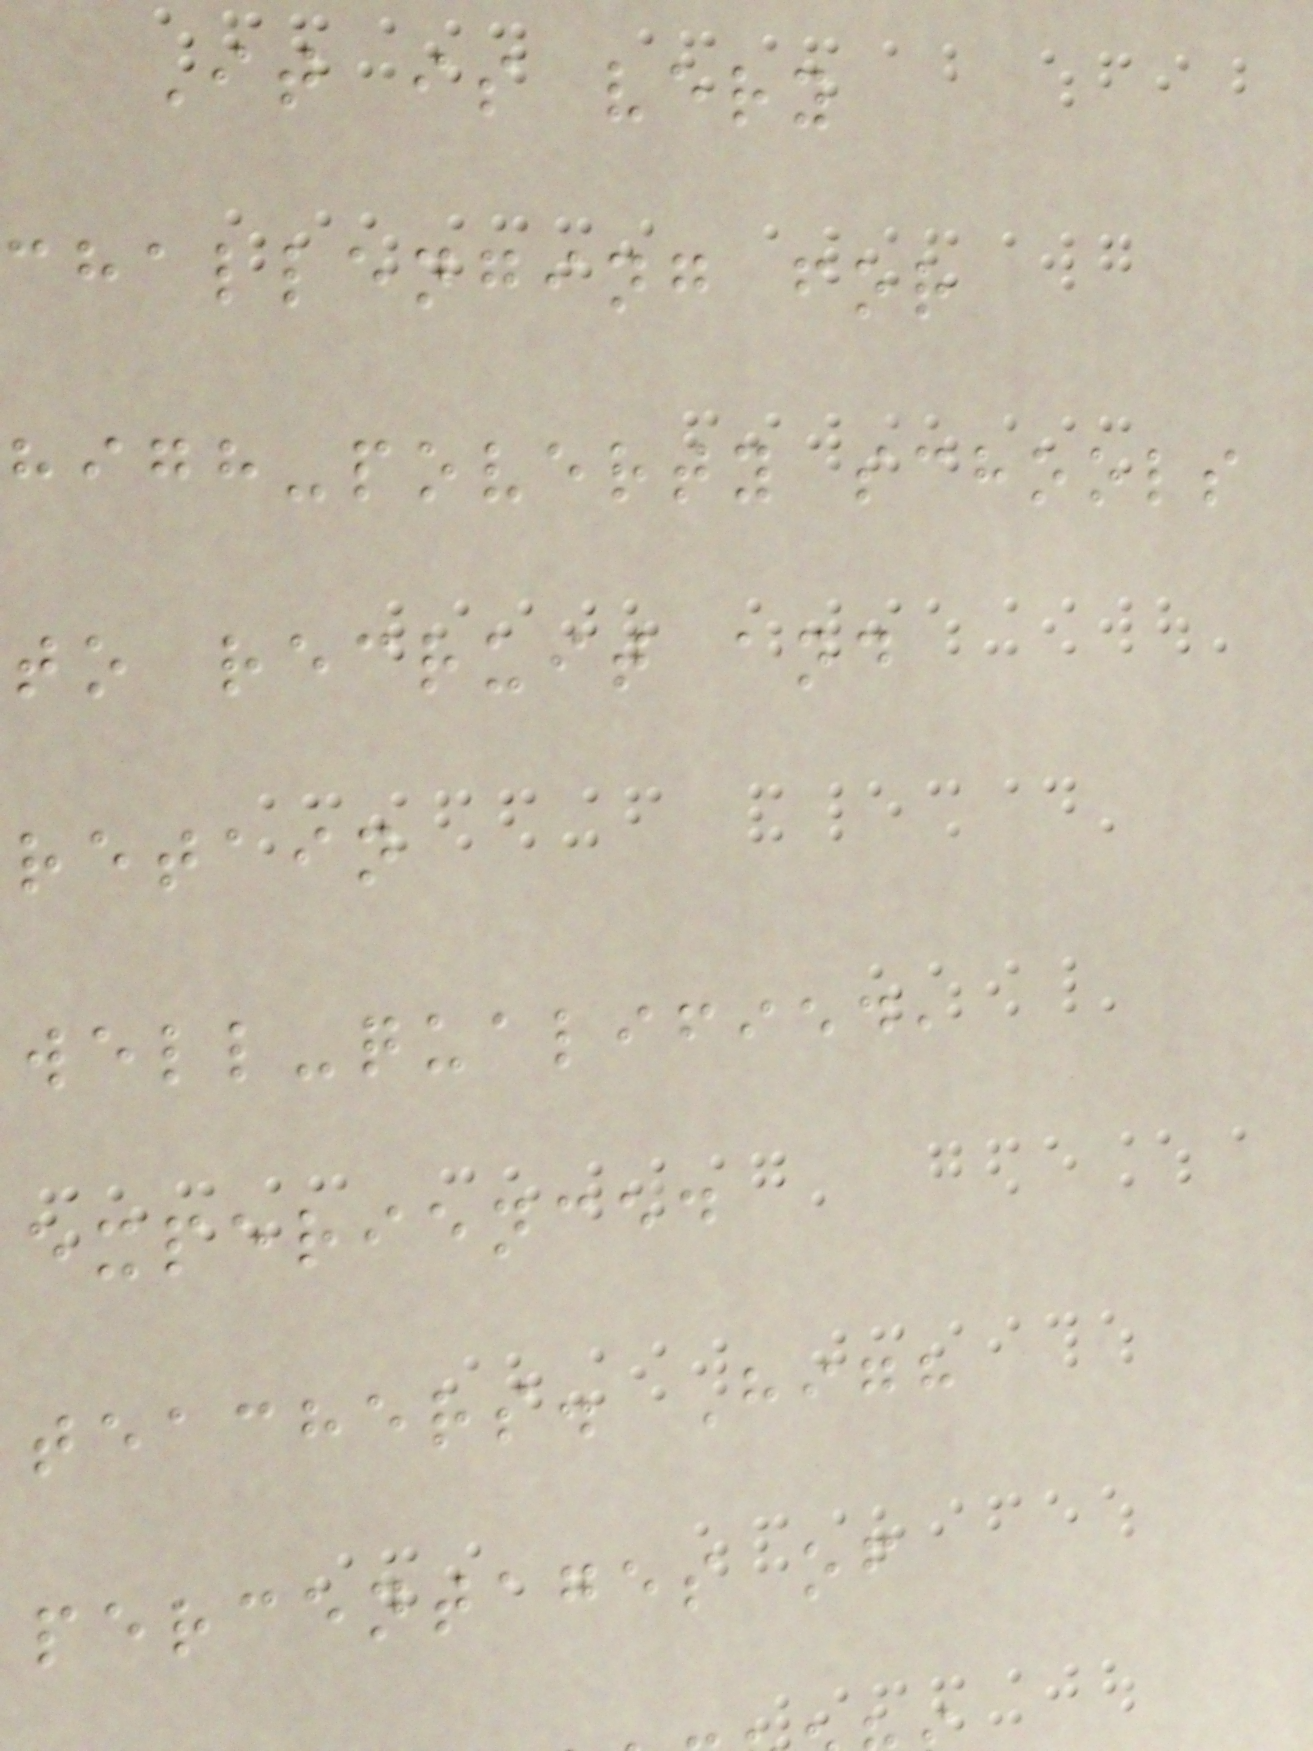It is very
challenging for
high-poverty schools
to recruit and
retain
well-qualified,
experienced
teachers. High
percentages of
